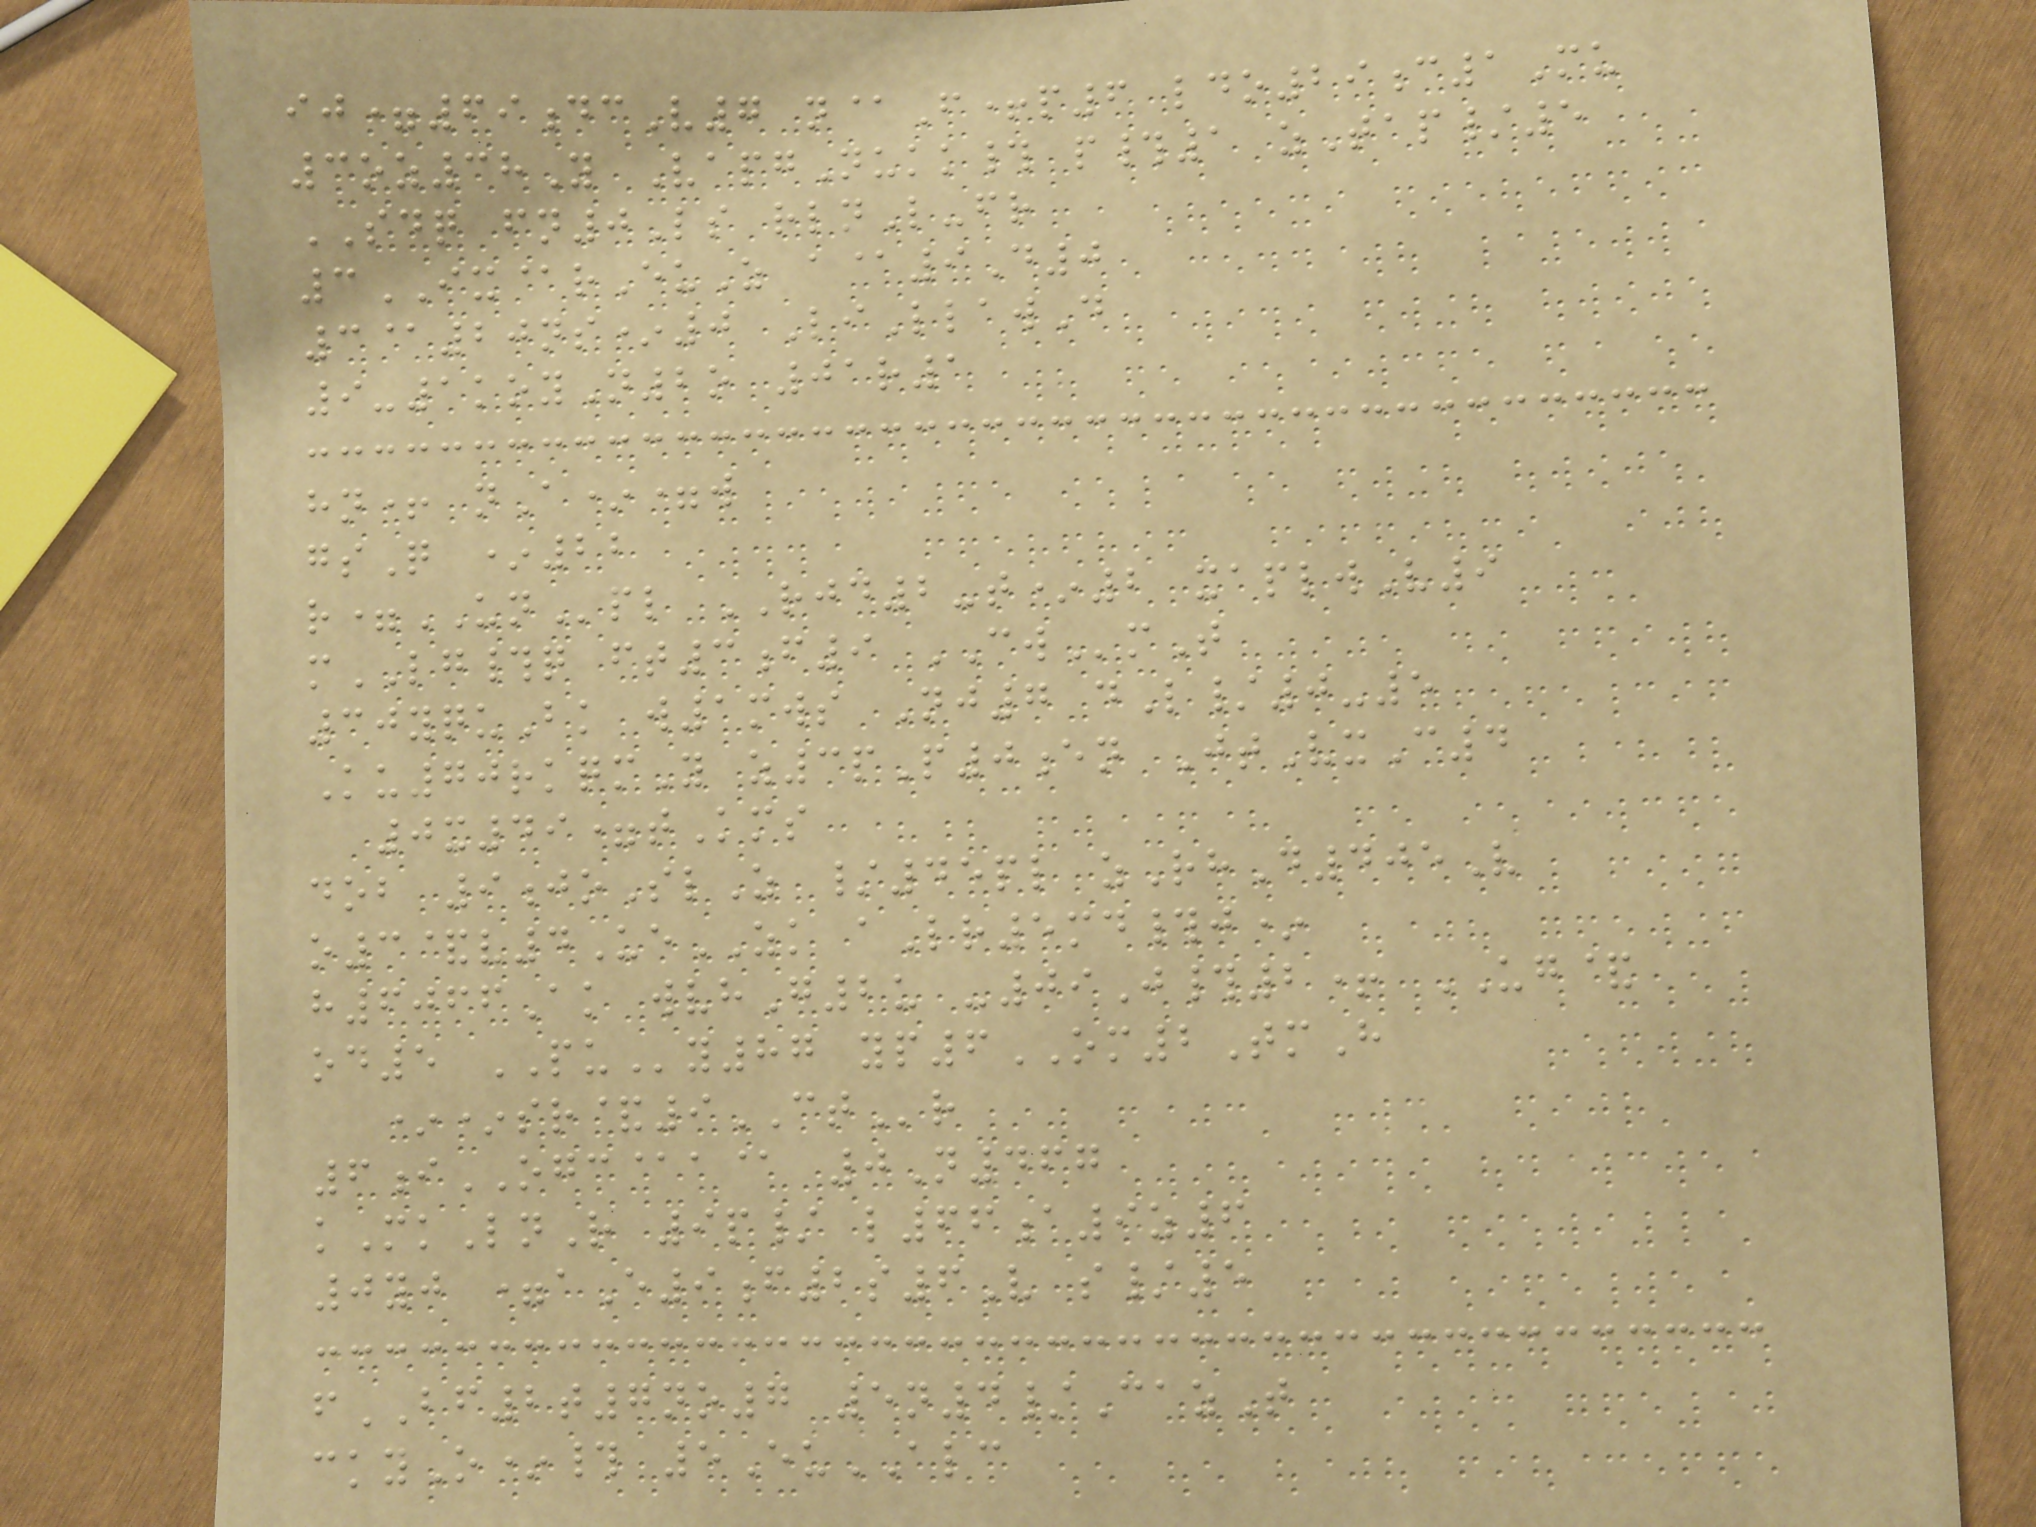ij=69dcV7 n@F+p6 ldo29c1Mu
3oz38Y VapgNukk# p#1 zTap/5
SDQ fn0Ls rlnL-fr
3IX@rEuZ a@9D0
3@20ns*0 LiLlawD
9-1koyN2o 01r1
hn+ nA*=w
gsQ *22
r=UNpl RJD2-t*2 xaplwV9
mLG#q ft3f9 CWmT
30yquBk w1mws Nj7 dL/0-5
Ku70rkqmY z3pP0en JtVxC4
0x49=tKms
dob 9joSlZ /45pl zRhD405V
o3&v4UeZK aLr5md#j*
h6066Ak wvhG2u -09J#2+ UG&
od5 PUy87 yp6OM2TmH
**sr&9CTr
6iOGC@a@ 0N467
kMkLnR 9p/ l66a9z6
0yj =aE9f2s6V s/5
fBF2t7no7 5n4/CazT
ckyO*# 5EuALC
